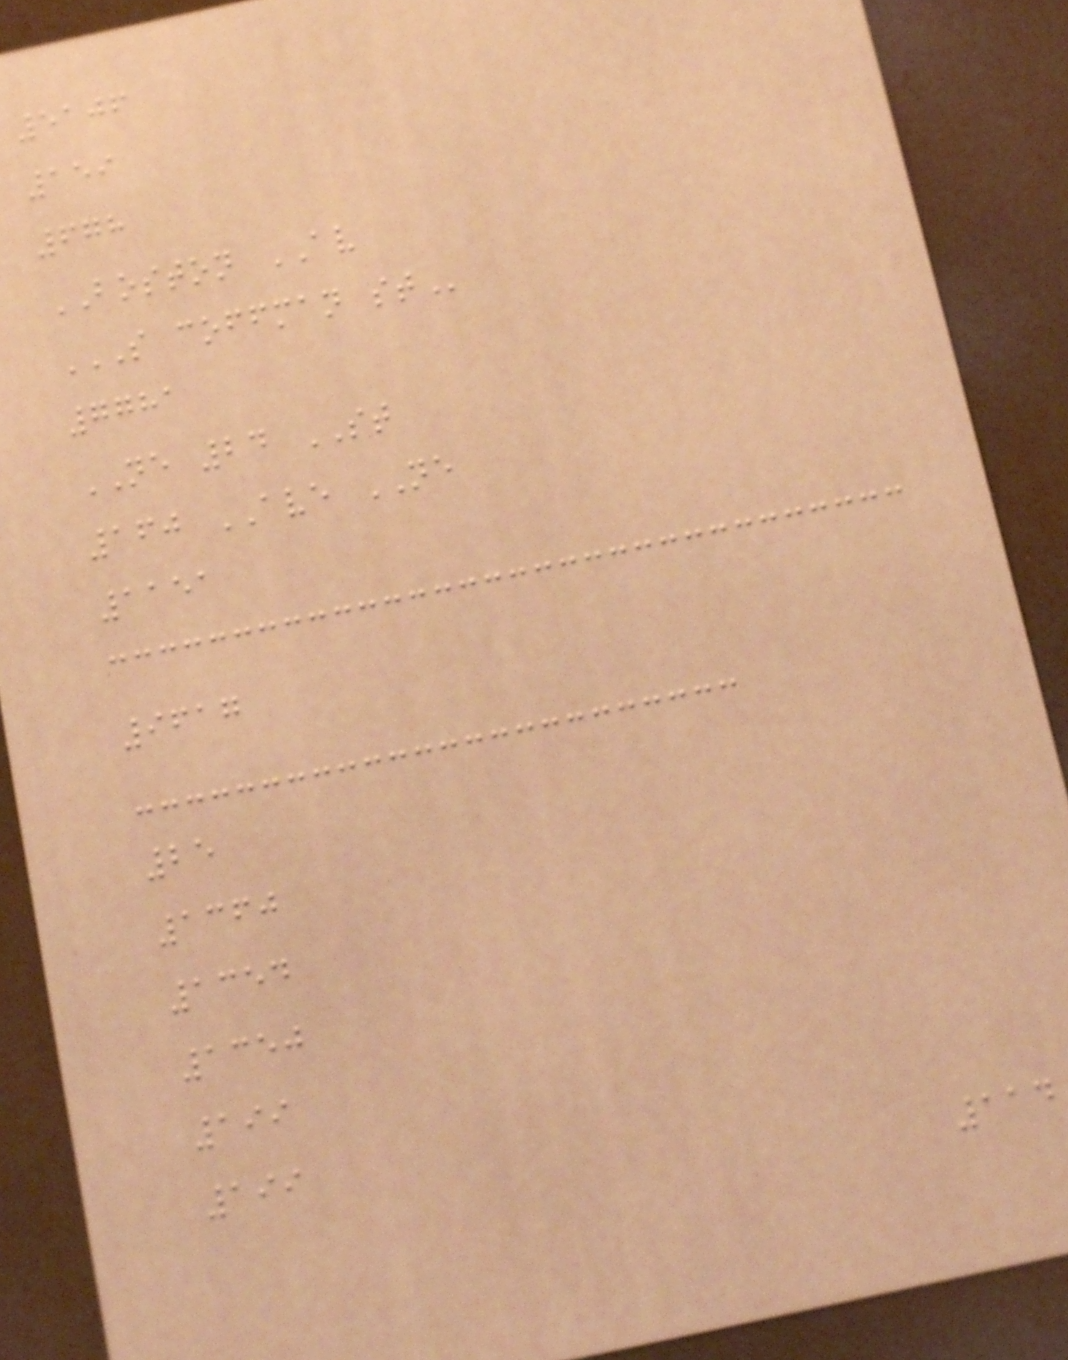5106
159
678
BOSTON AV
S COFFMAN ST
7781
NE 24 ST
160 AVE NE
1151
9617
25
1360
1354
1350
199
199
114
